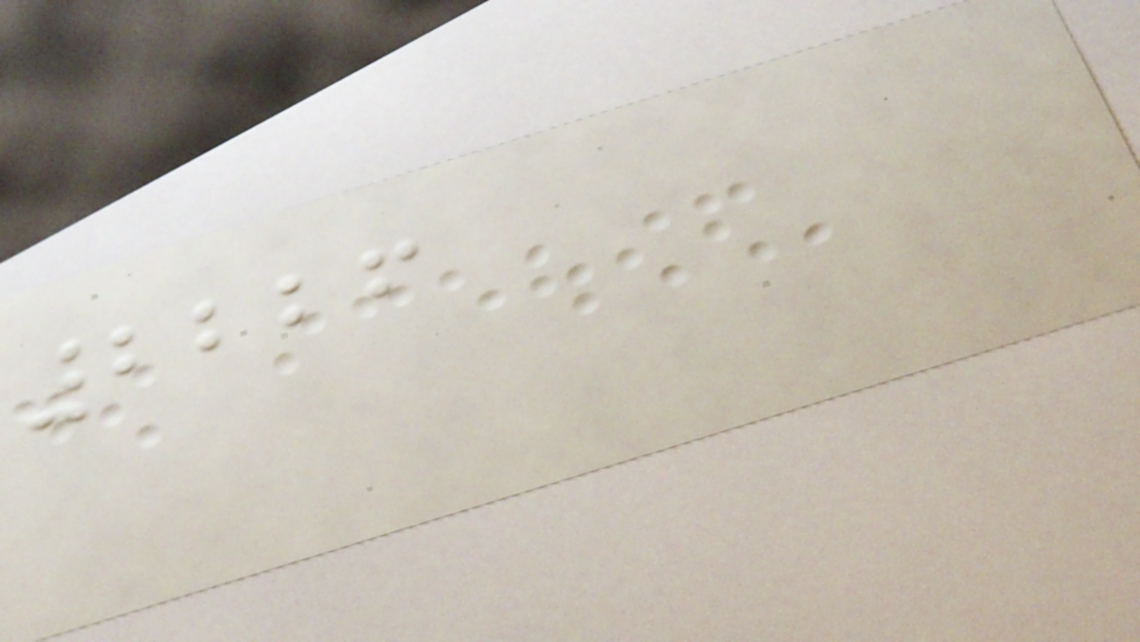2226
